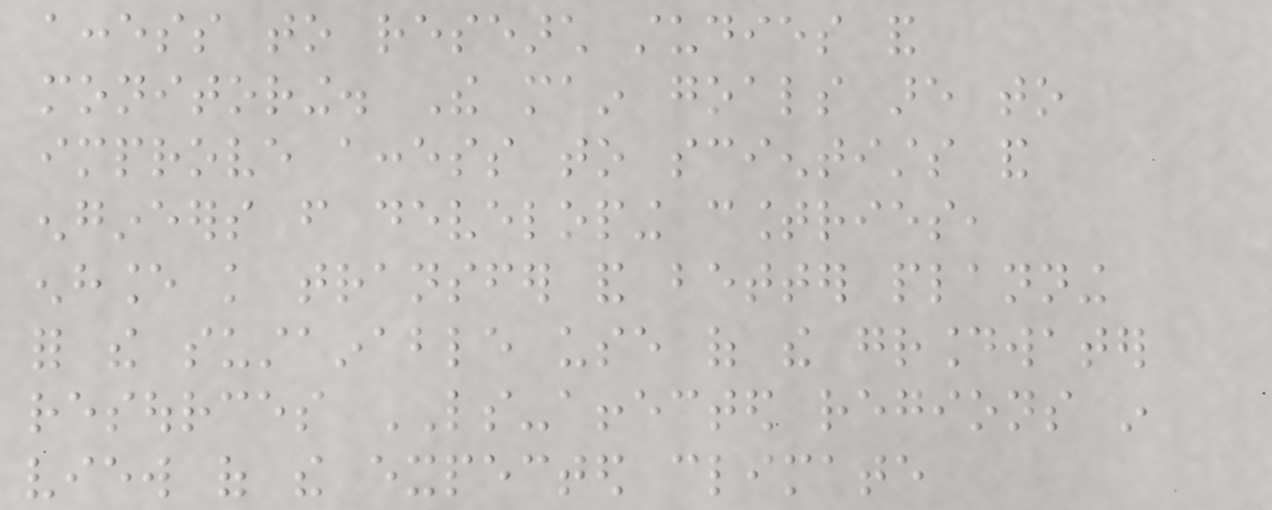access to research studies and
monitoring. The main goals are to
improve access to scientists and
engineers from developing countries,
enhance knowledge transfer and better planning
for the sustainable use of the groundwater
resources LS-affected regions in
view of the expected climate
